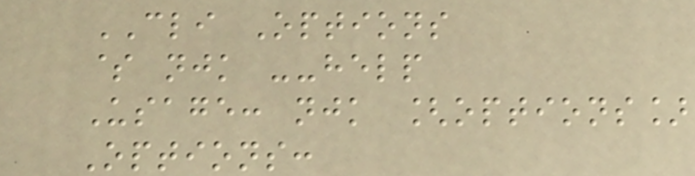CLI Options
$ njk --help
Usage: njk [options]
Options:
